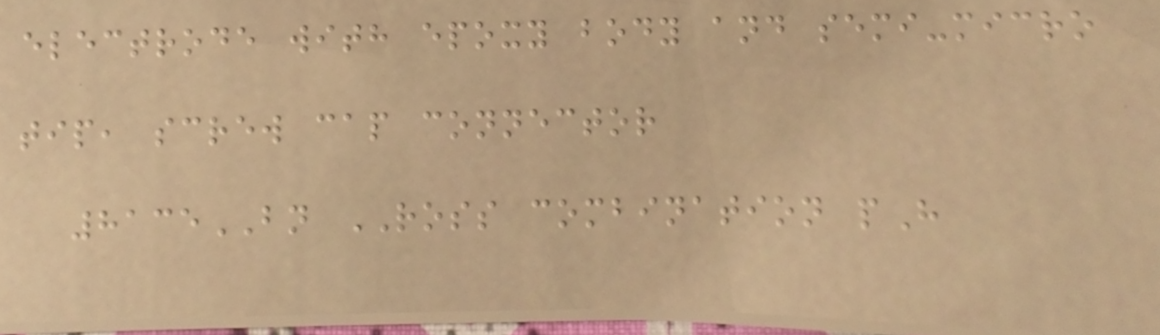electrode with epoxy body and semi-micro
tip, screw cap connector
8135BN ROSS combination pH
